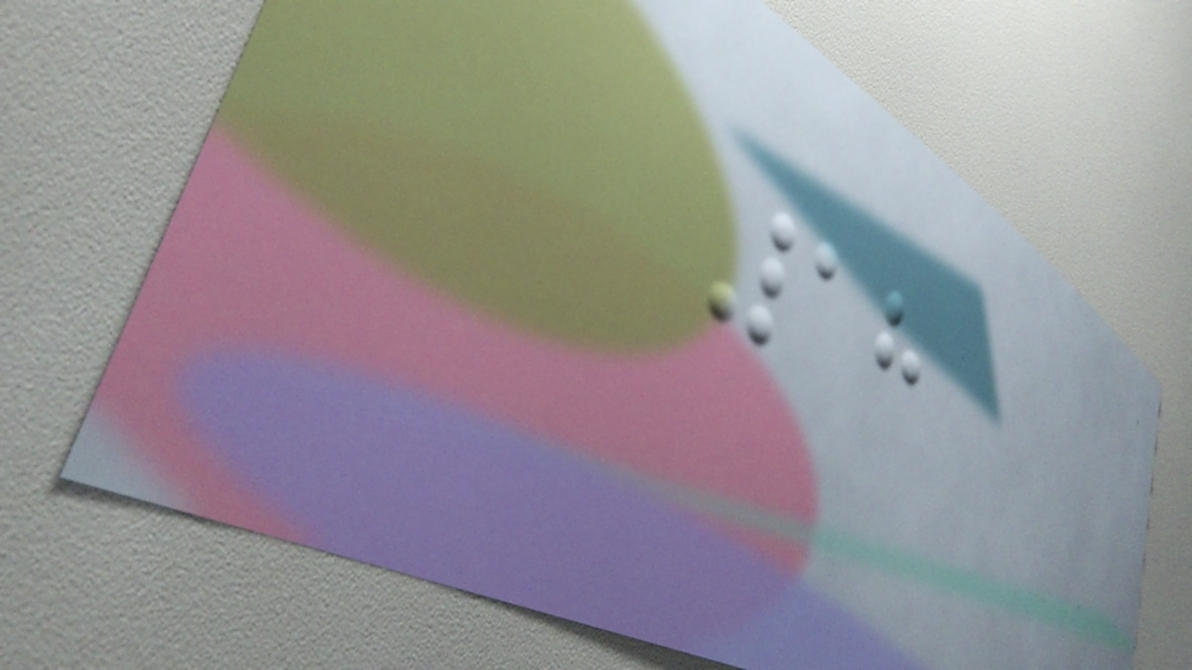18
